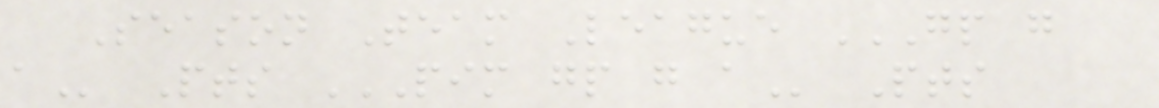Season Team League GP G
A Pts PIM GP G A Pts
